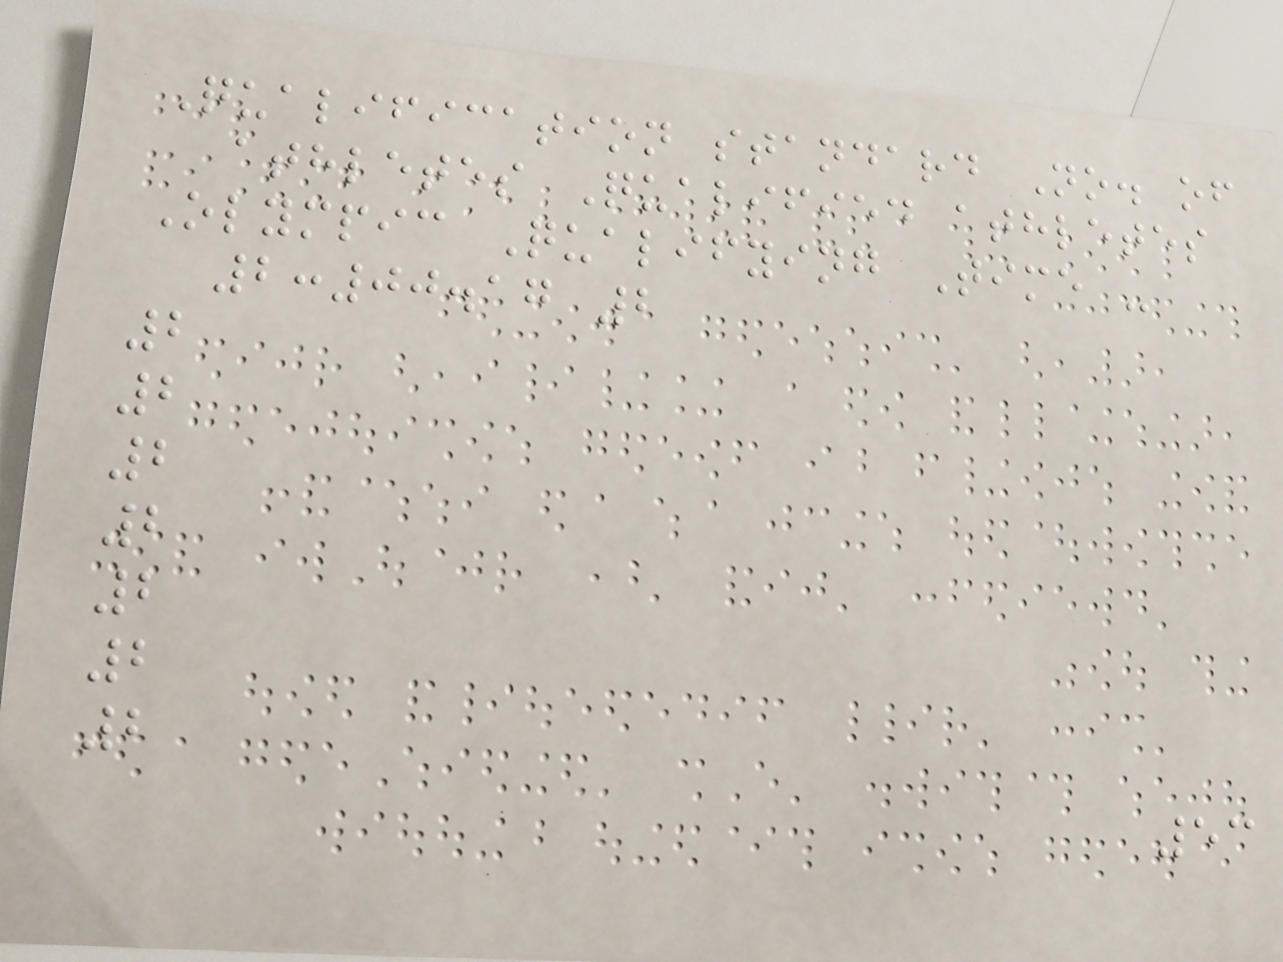Qualification standard No. of
athletes Qualified athletes
Olympic Qualifying Time -
2:00.17 2
2
2
2
2
2
2
2
53
